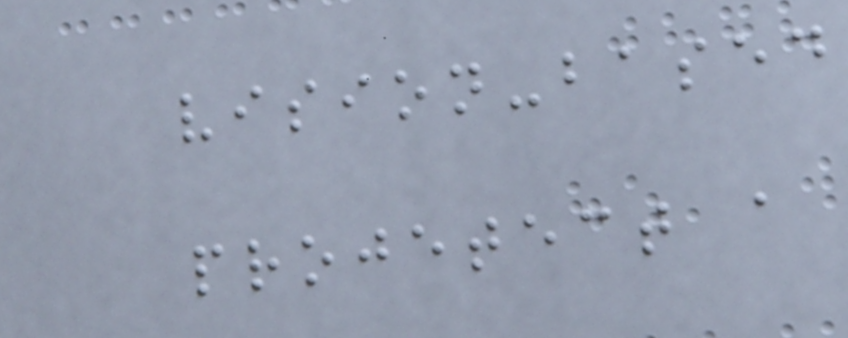vision-based
projetect a
